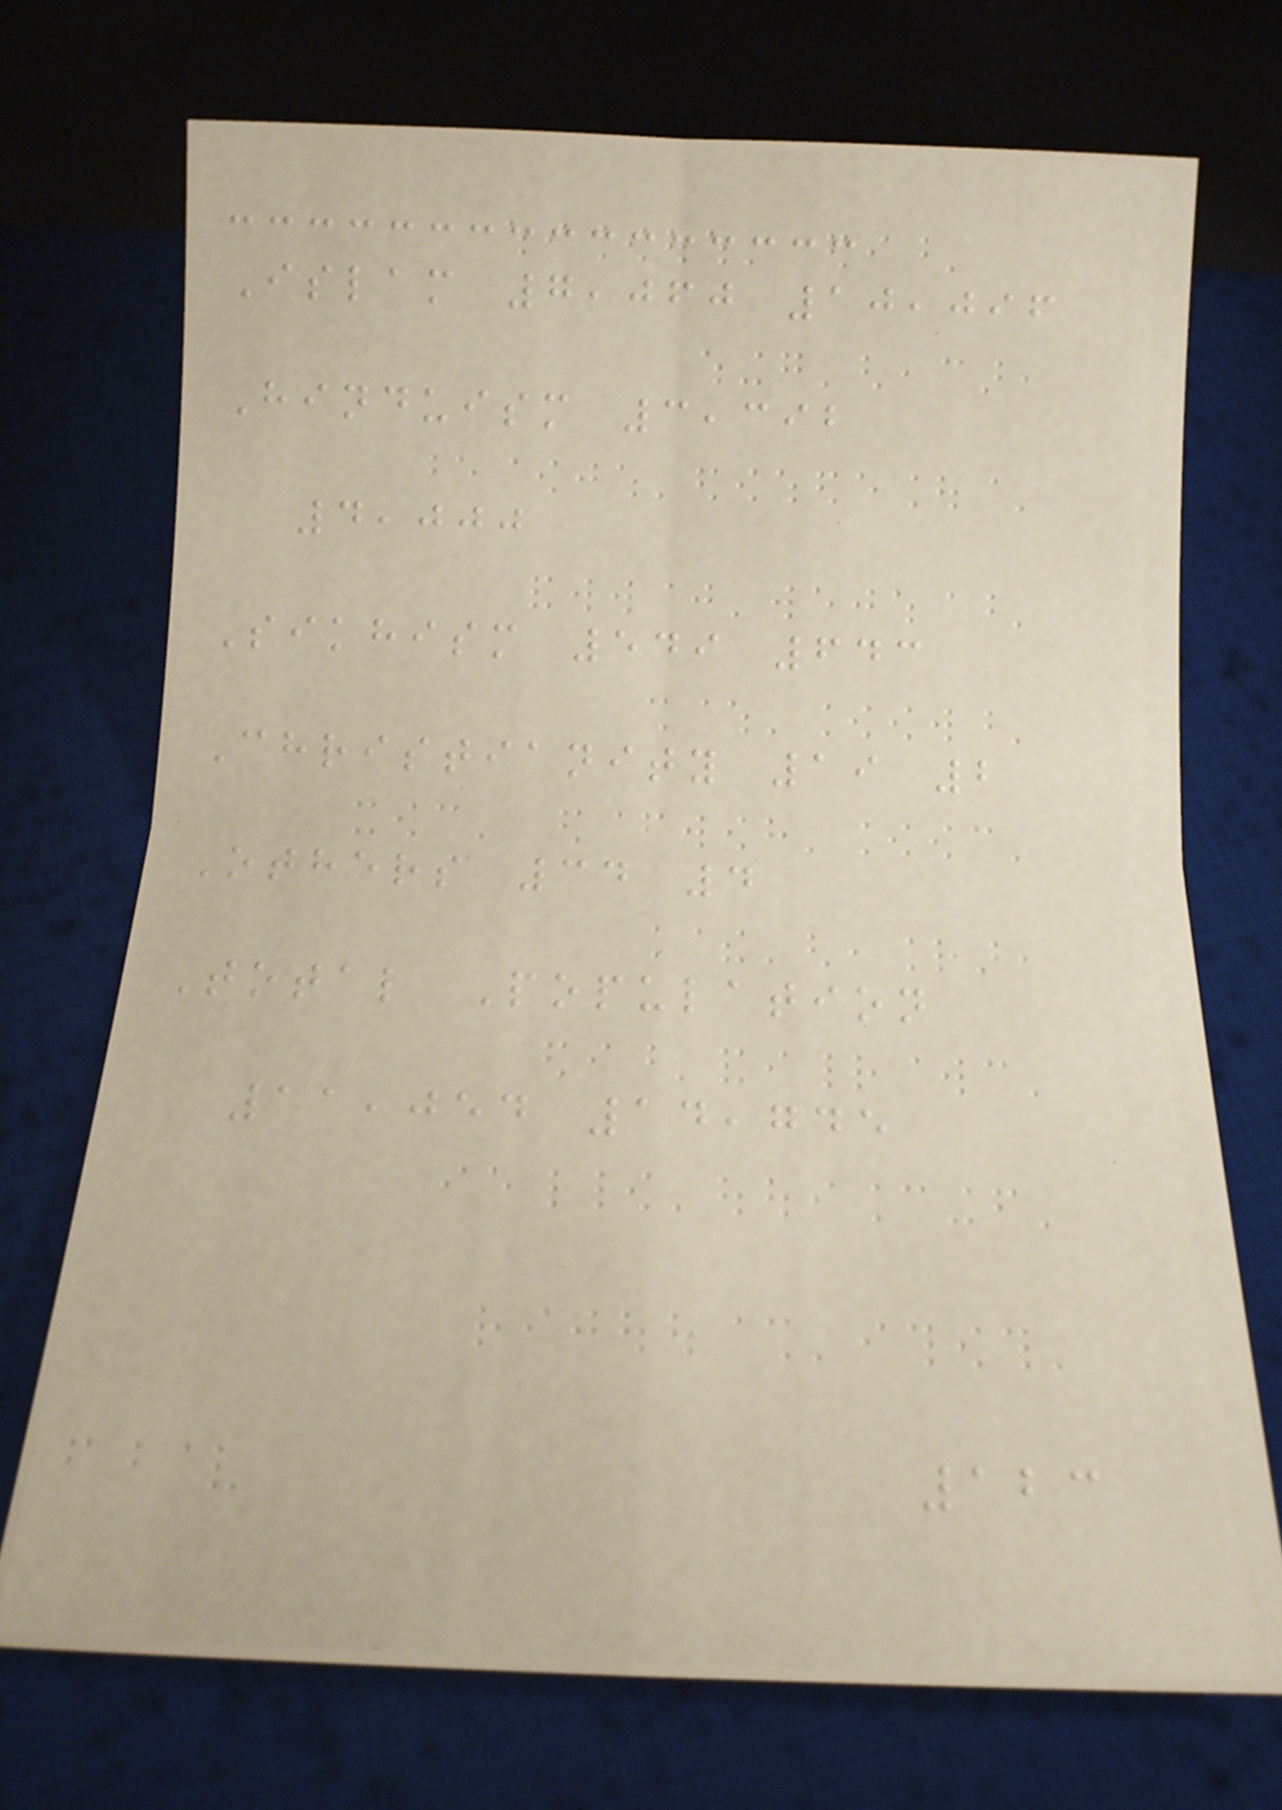Islam 7,060 10,096
Hinduism 3,392
4,000
Sikhism 549 643
Christianity 19 2
Others 34 4
Total Population
11,054 14,745
123
